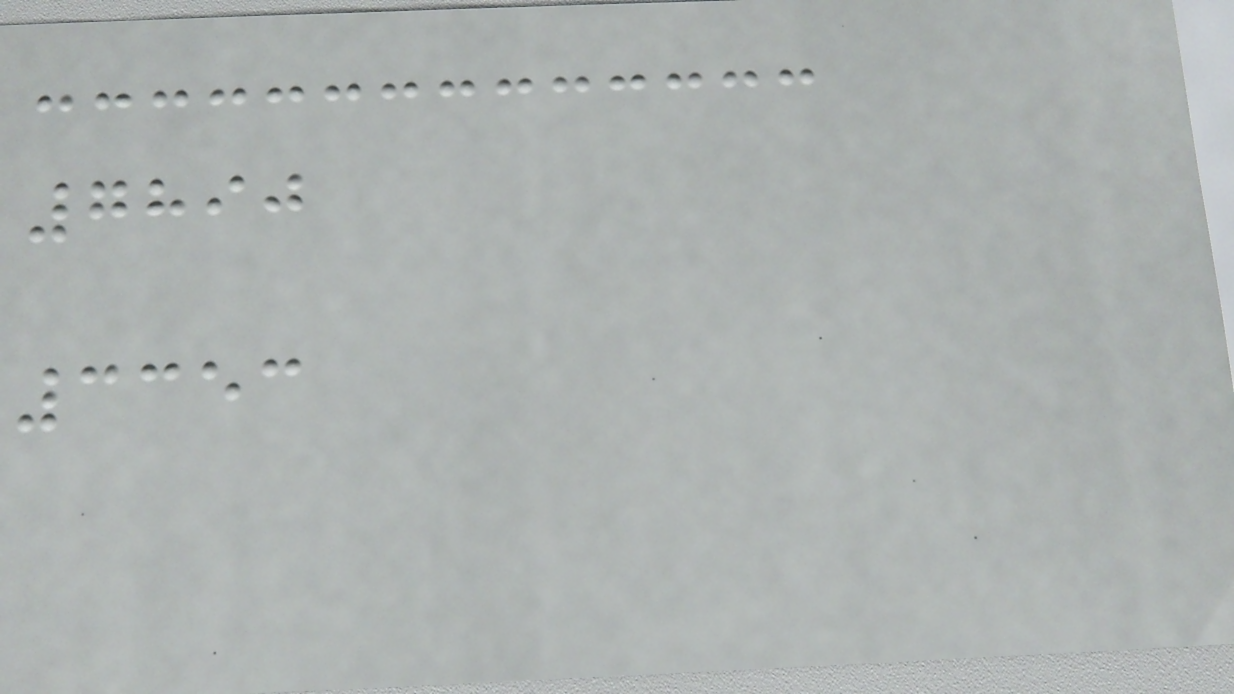7890
3353
